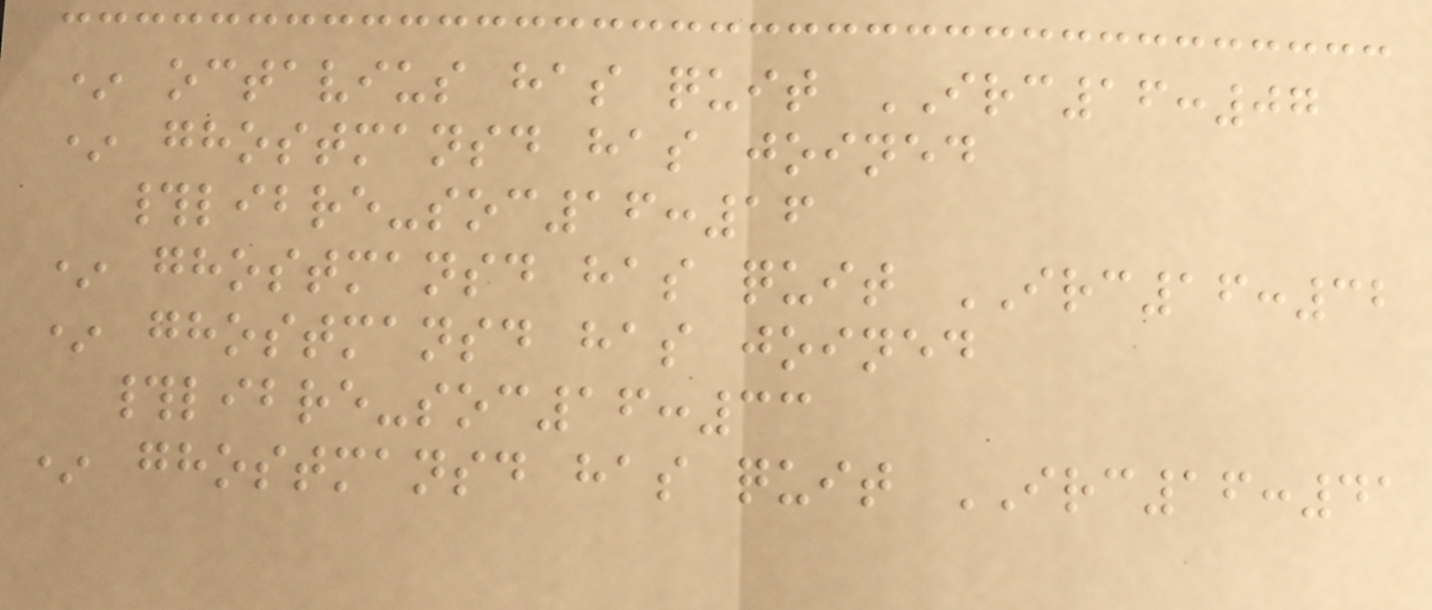* octavius has quit IRC16:07
* ghostmansd has joined
#libre-soc16:16
* ghostmansd has quit IRC16:32
* ghostmansd has joined
#libre-soc16:33
* ghostmansd has quit IRC16:41
